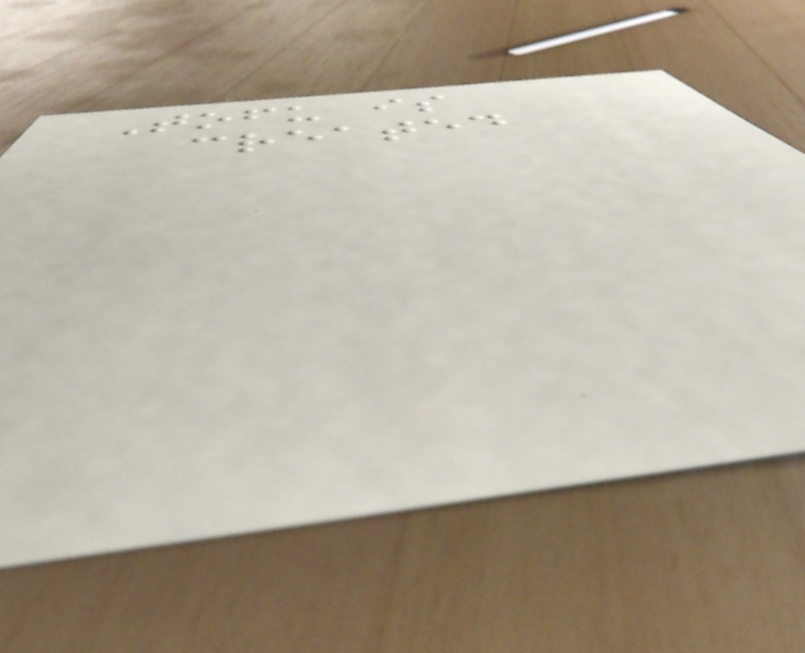Tofu is
created
